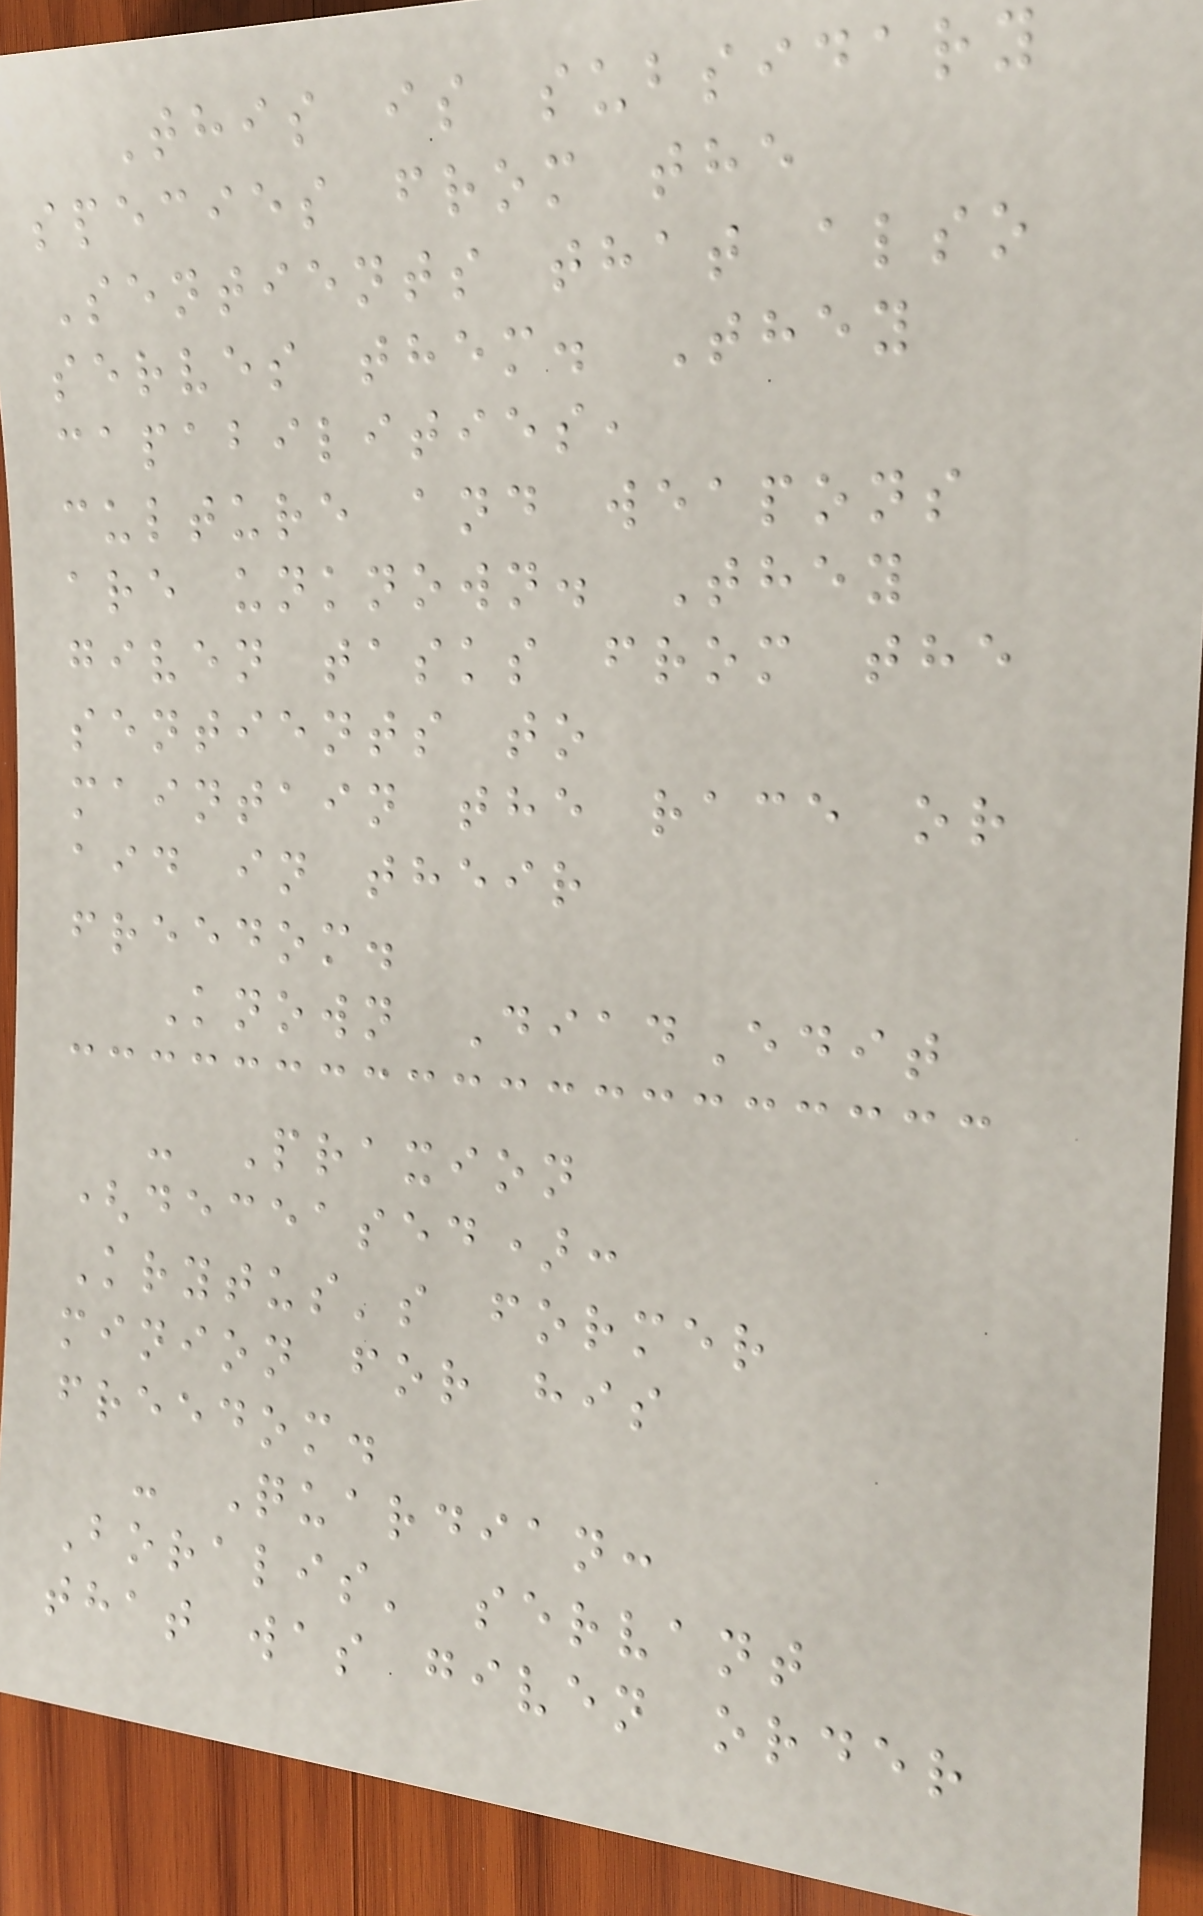This is subsidary
species from the
Sentients that also
serves them. They
capabilities,
culture and weapons
are unknown. They
given tasks from the
sentients to
maintain the race or
aid in their
freedom.
Known DiadEdit
- Praxion
(deceased):
Krytus's former
minion for his
freedom.
- Quardian:
Boralis' servant
that was given order
